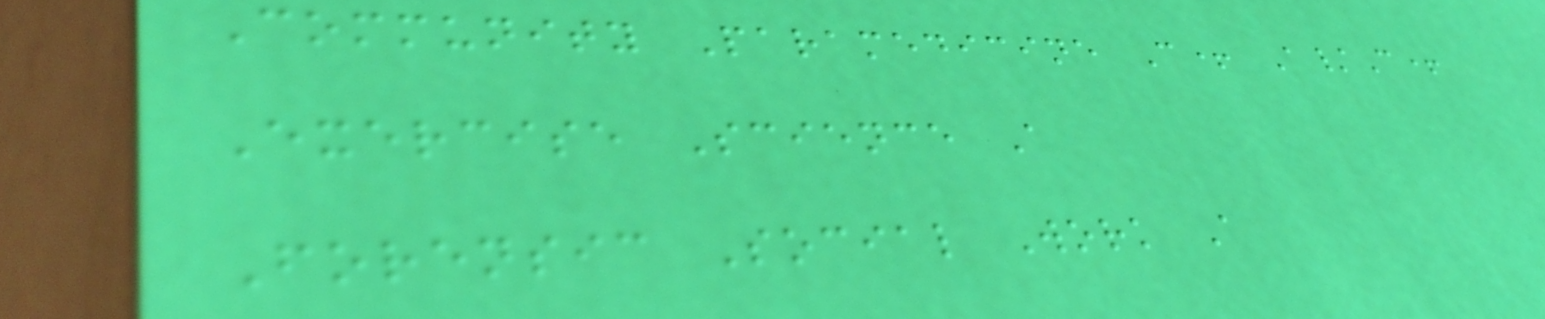Community Paramedicine C+ A/C+
Exercise Science A
Forensic Social Work A
